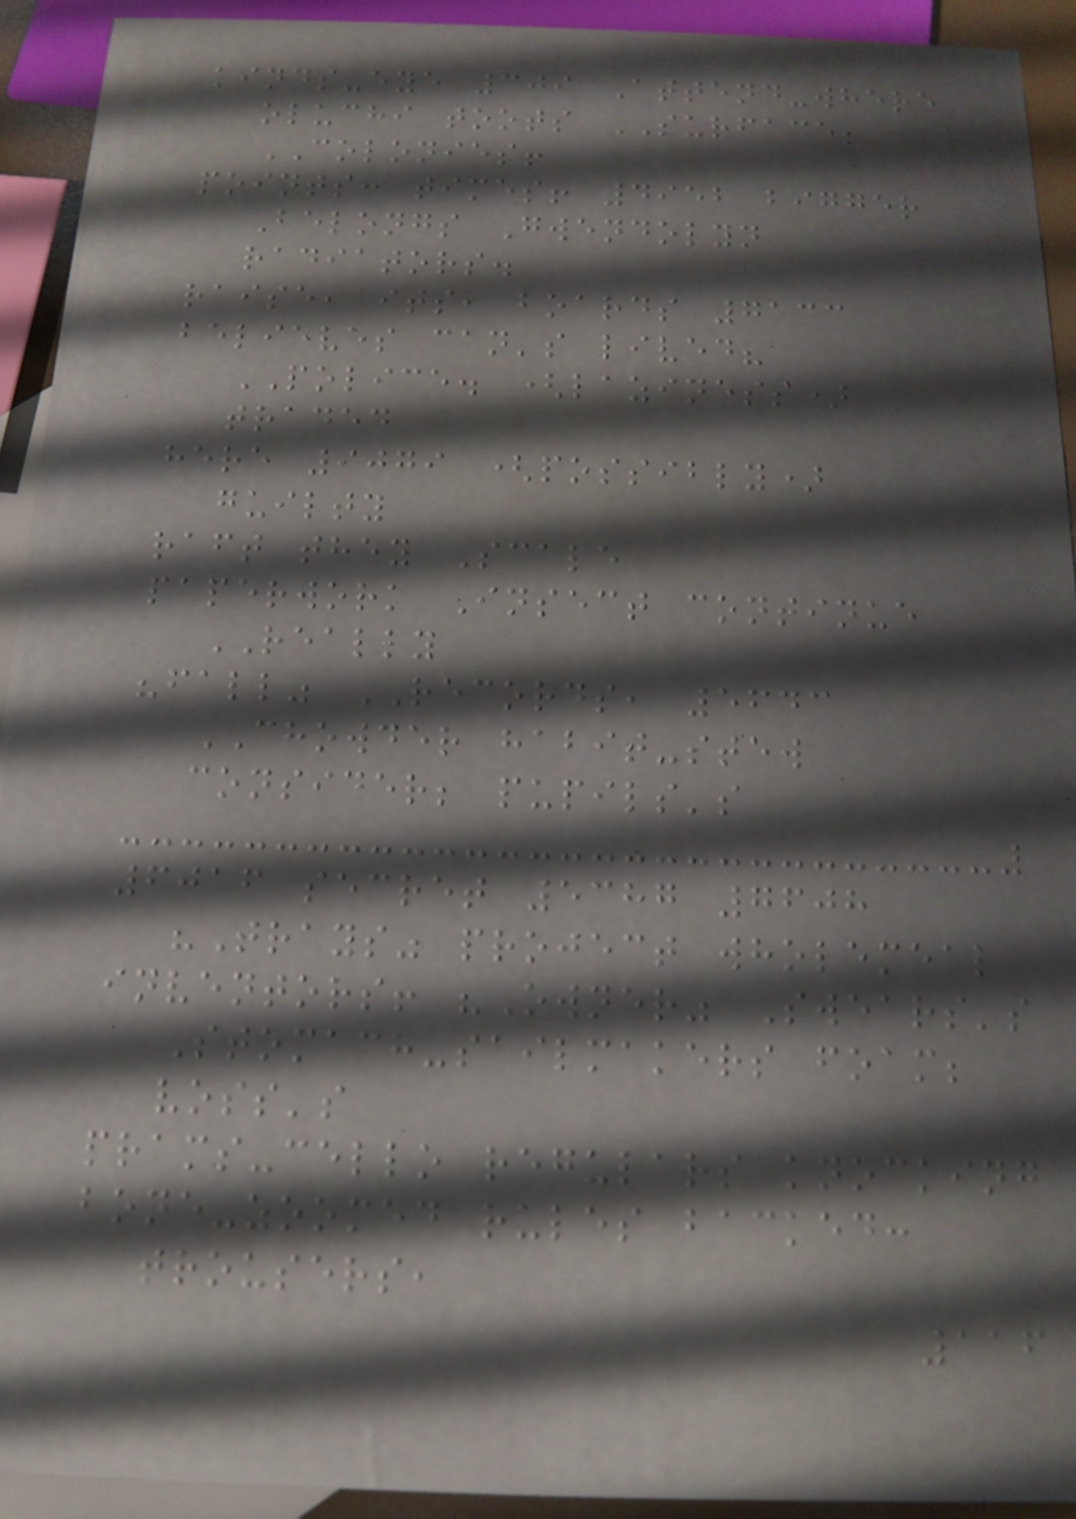kinds-eye 309 Attend-where
oluchi toots SURFACE;
COLONIES!
points: times! 4952 bigger
Belongs Gwendolyn
radiators.
raise, its, boards 7133
believes can's lived?
POLICE. (laziness)
traded
here 9079 (possibly)
guilty
raft they Scale
paperwork Insect continue
REALLY
"fall" RECORDS, 5643
CHOWDER habit-stew
consider; pupils's
6016 secret 5387 7608
"Trays" project wholemeal
inventors! "Owner" Swears's
Stomach-sailmakers foam;
voss's
prams-cello regulars knocking
bone-zoomed rules backed:
trousers,
116
